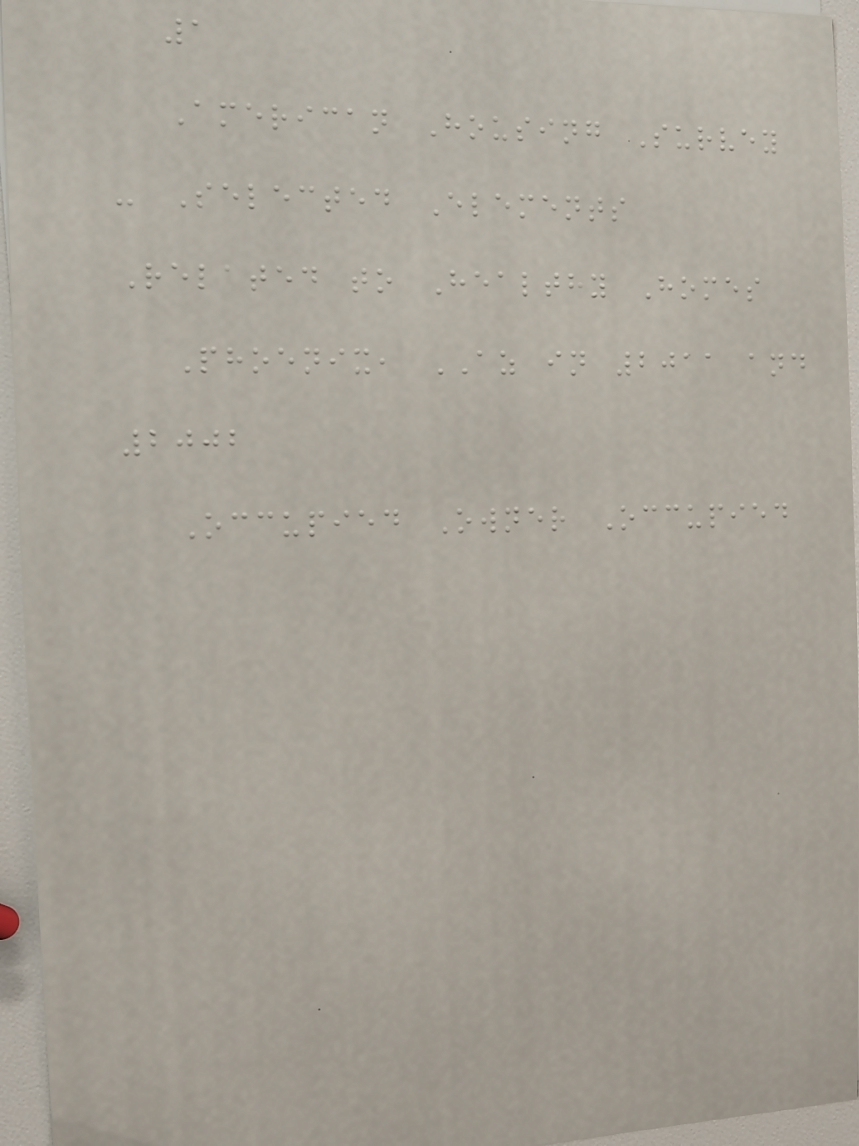1
American Housing Survey
- Selected Elements
Related to Healthy Homes
Phoenix, AZ in 2011 and
2002
Occupied Owner Occupied
